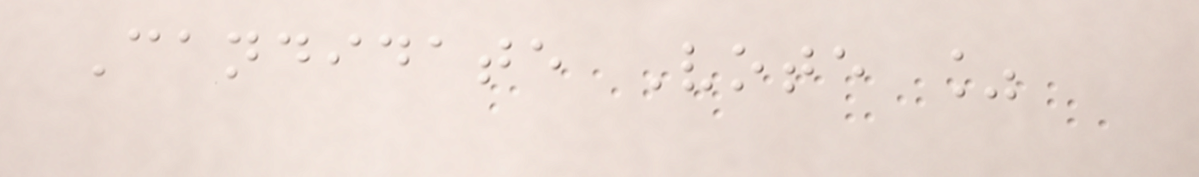Candidate Vote %
